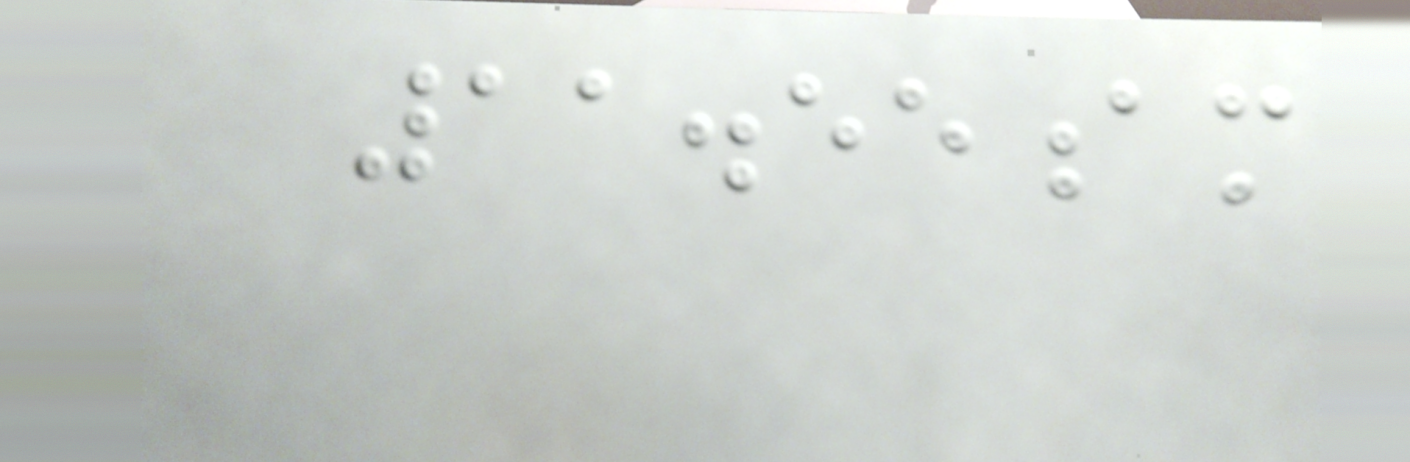11.55am
